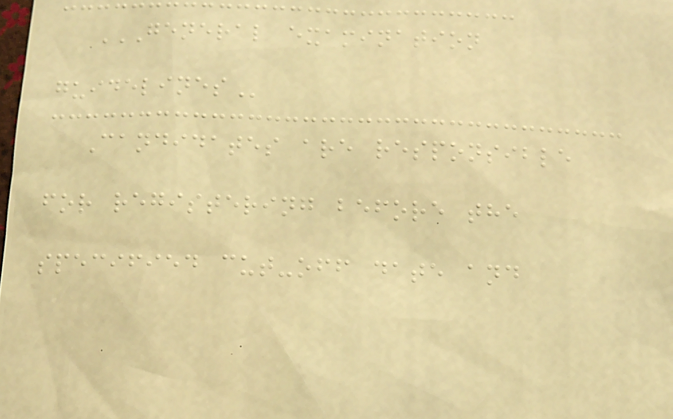GENERAL EXAMINATION
GUIDELINES
Candidates are responsible
for registering before the
specified cut-off date and
